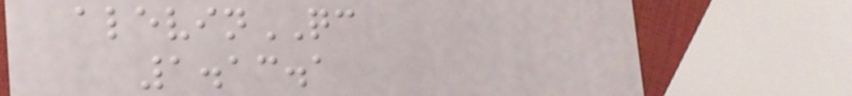alevinQC
1.13.1
